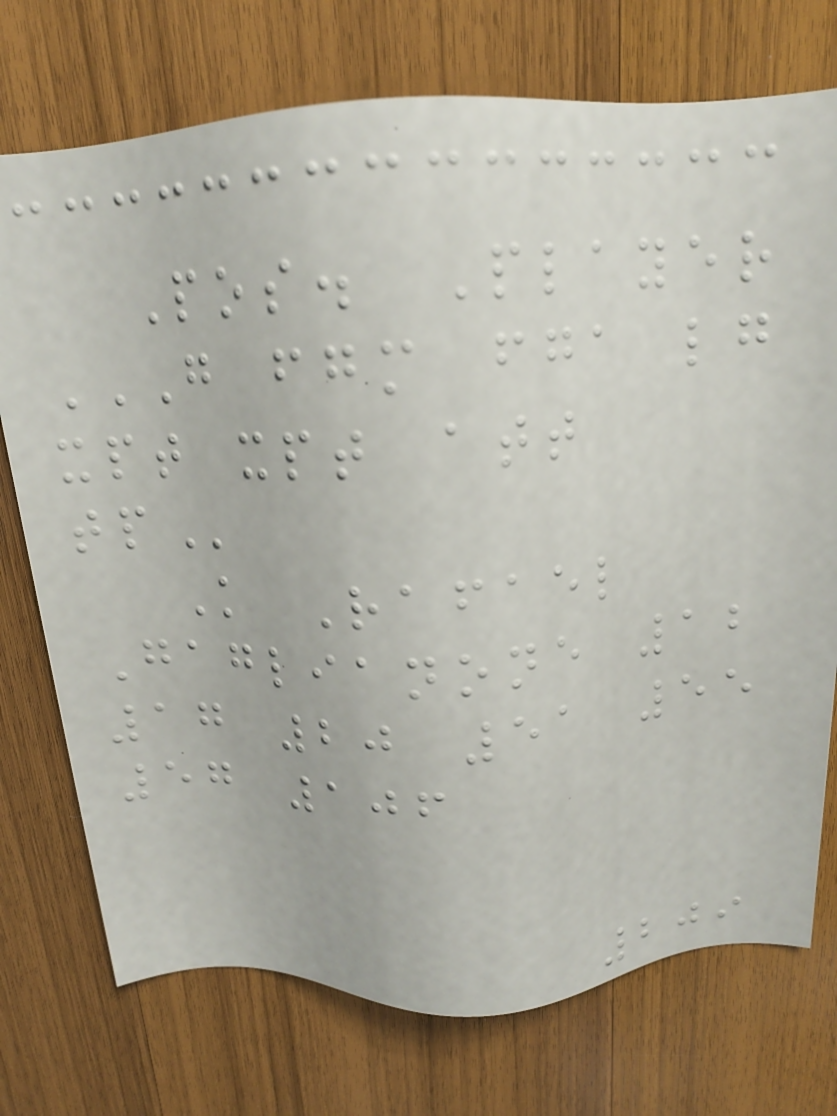Pos. Player
G FGM FGA LG
XPT XPT ATT
TP
K Rafael
Gaglianone 12
17 20 51 55
57 106
209
